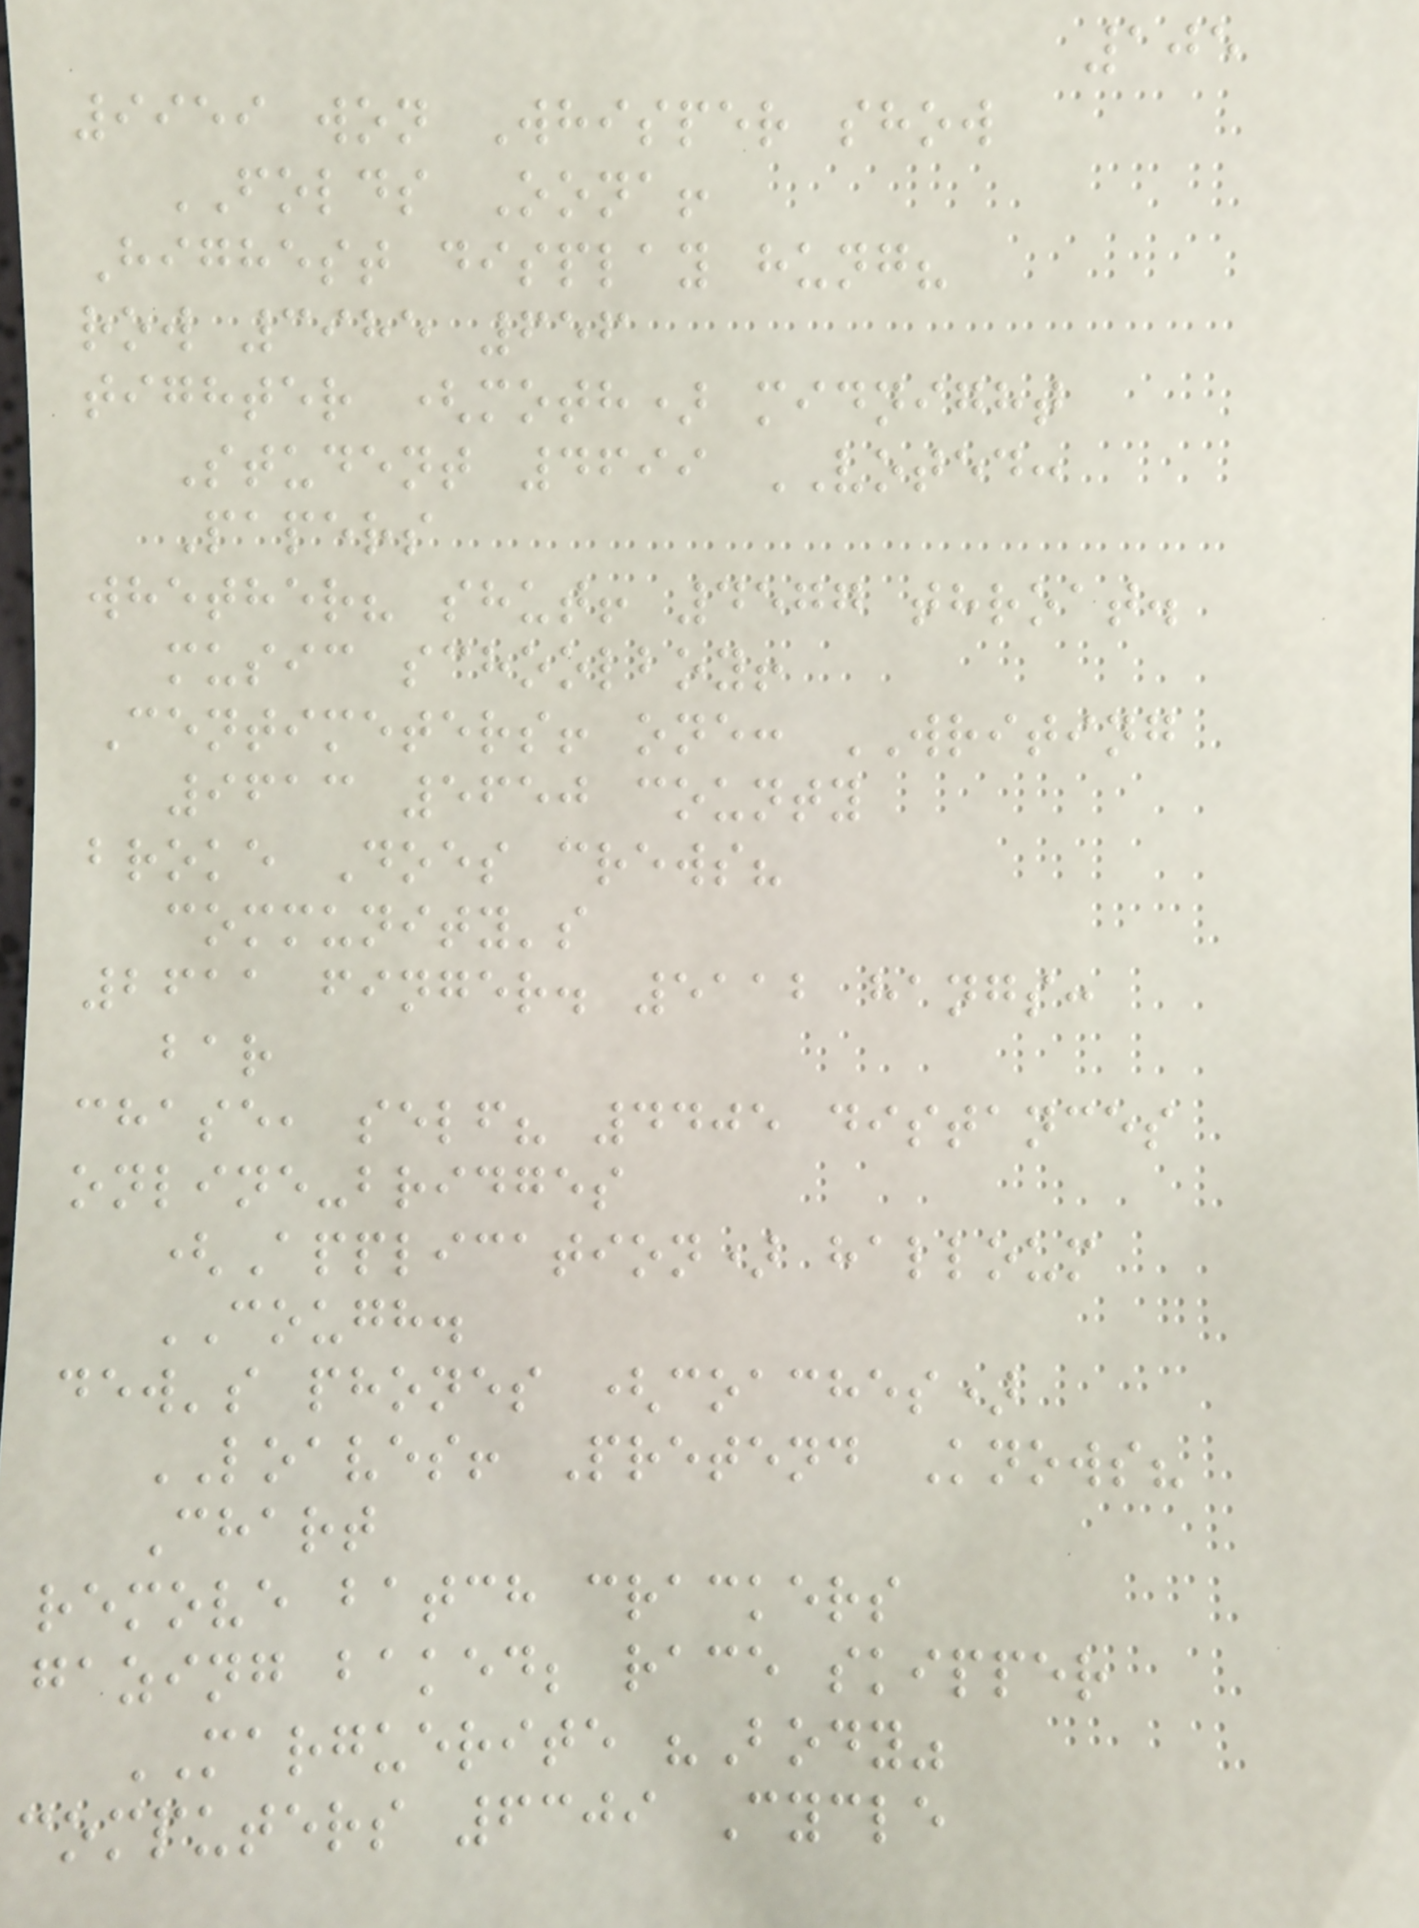105
9959 won Whisper show
FOLDS Oona!
Highest display hung?
row 3985 656
tighter (moth) midnight
Student 4699 VOTED:
Papers
whether? shut! 4577 throat.
music schoolboy!
Centimeters! one: WRITING
9613 5650 county
broke Does crews?
community's
2611 finger. 5112 hangs:
bar
chase, self? 4405 distances
online-bridges
(Application) halloum
COUGH.
dew's phones (coaches)
LOAVES! Pretend Knows?
Chart
remove batch crackers
gazing baked; race skipper
MARGUERITE "Body"
computers 6309 Cycle
